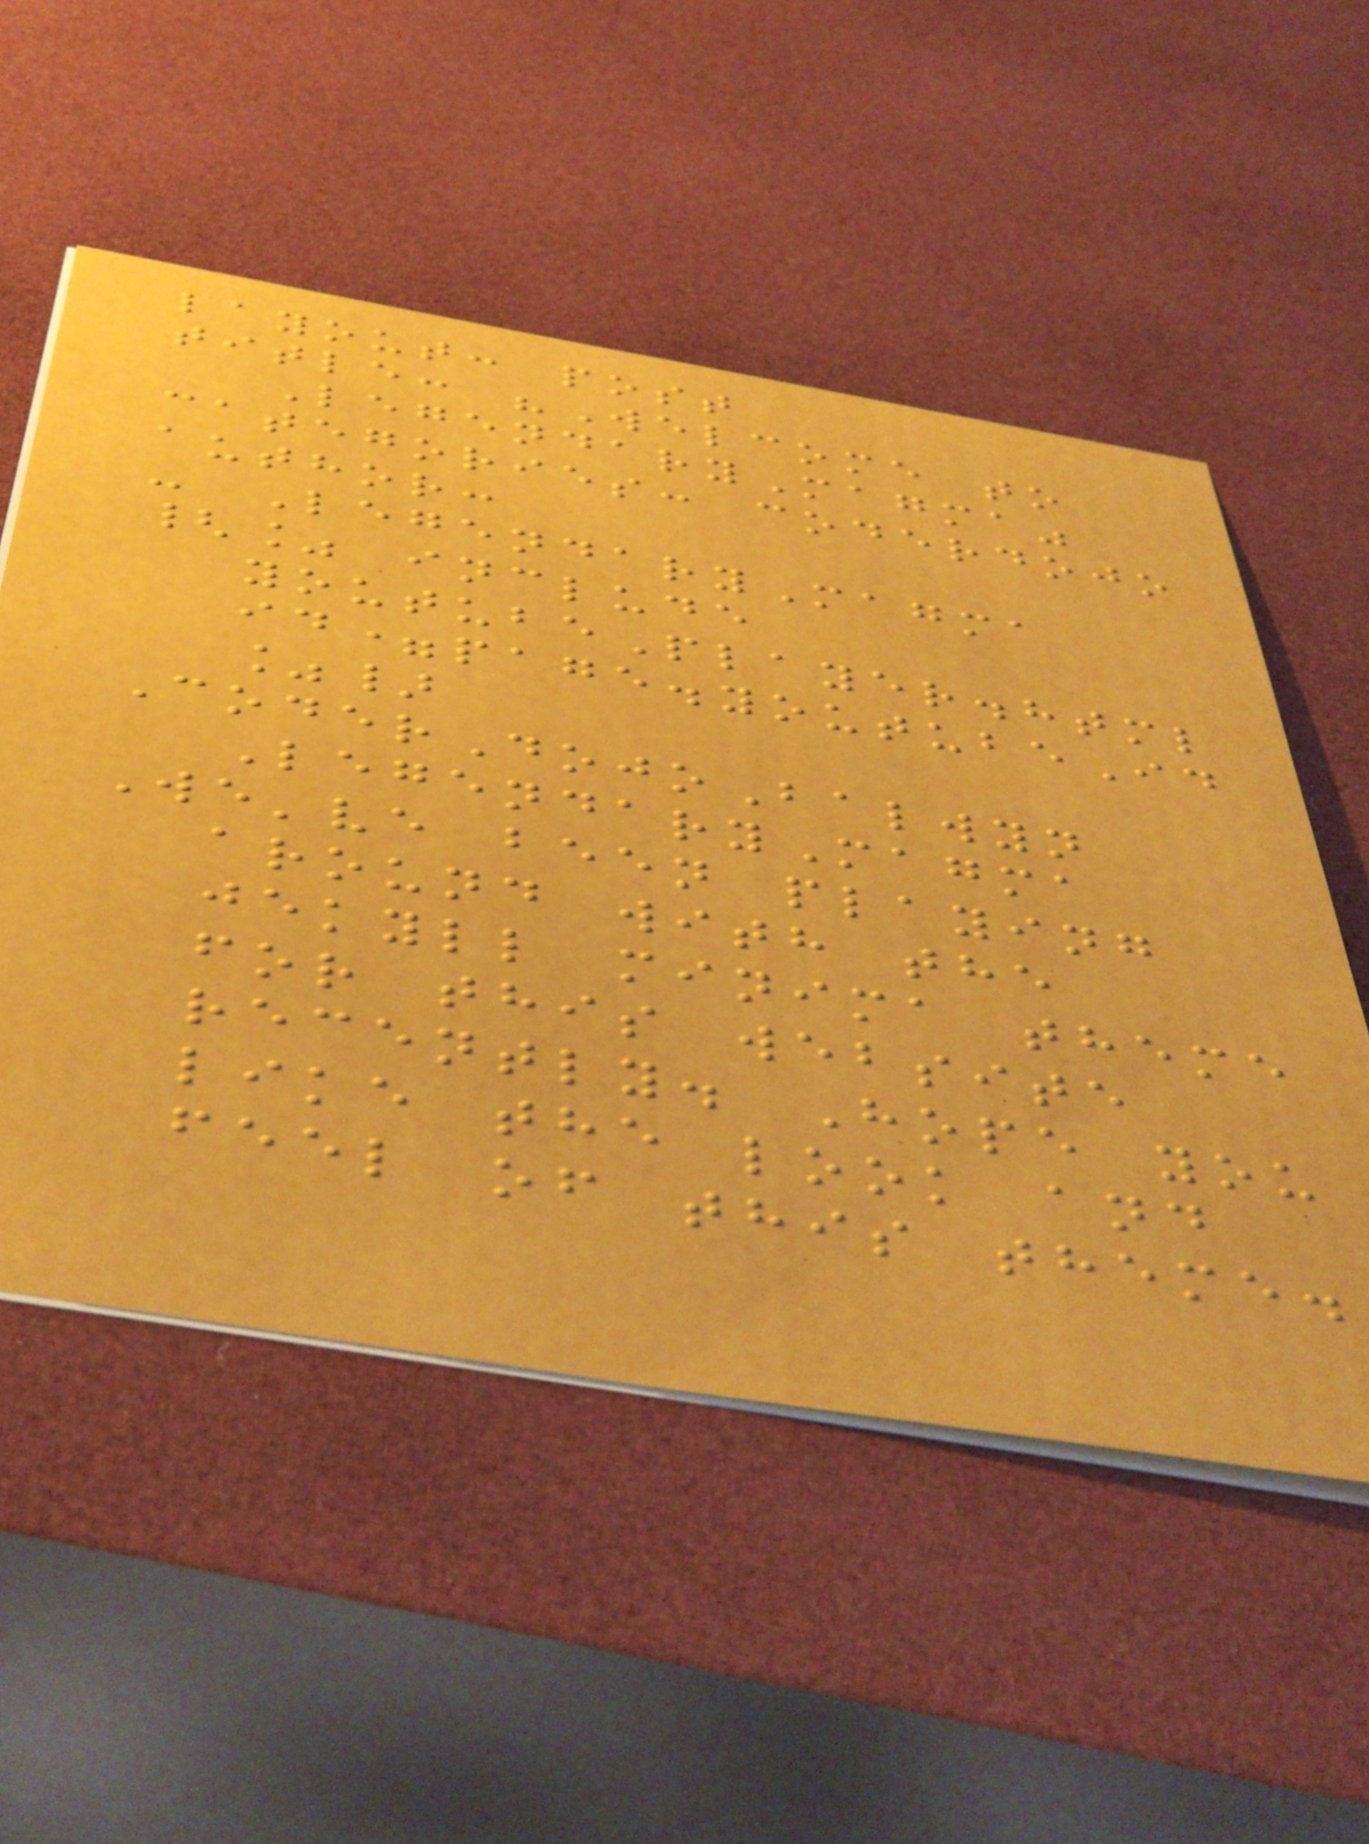layout: post
title: "Welcome to
LegendaryMagma"
categories: coderdojo
author:
- LegendaryMagma
{% include
youtubePlayer.html
id=page.youtubeId
%}
CoderDojoBalwyn
LegendaryMagma
We've been playing
around with the
jekyll minima theme
for this website
recently. Hope you
like the look and
feel of this theme.
